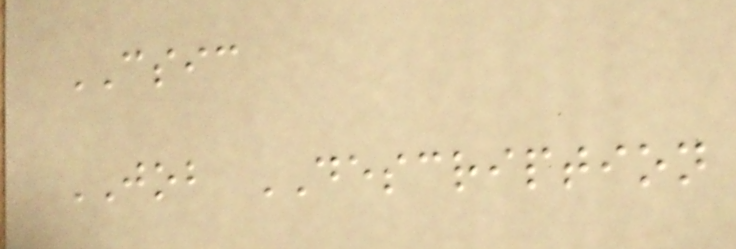CSIC
JOB DESCRIPTION
